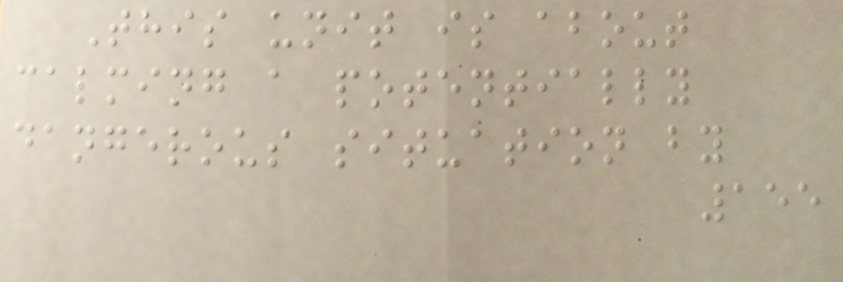This unit is about
calming a potentially
dangerous situation by
155
